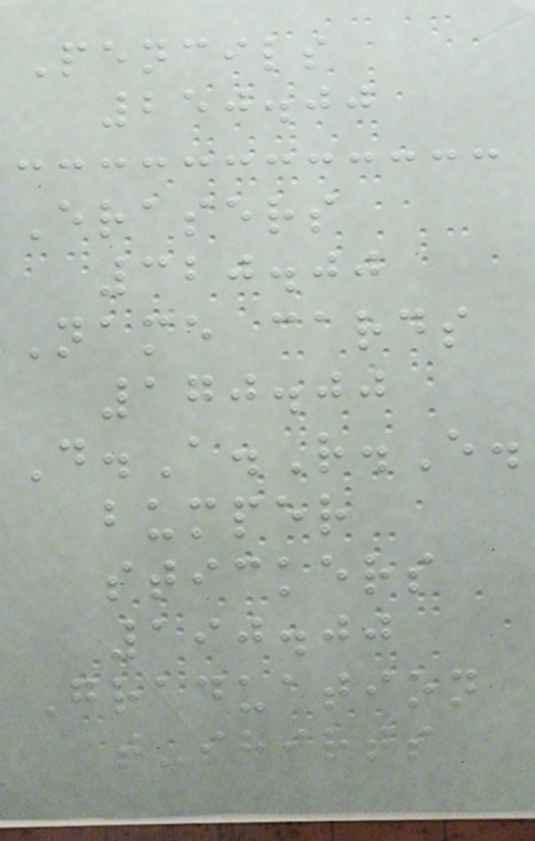Pencils
250.00
Erasers
320.00
Name cards
170.00
D.A.R.E.
bumper
stickers
190.00
Graduation
t-shirts
